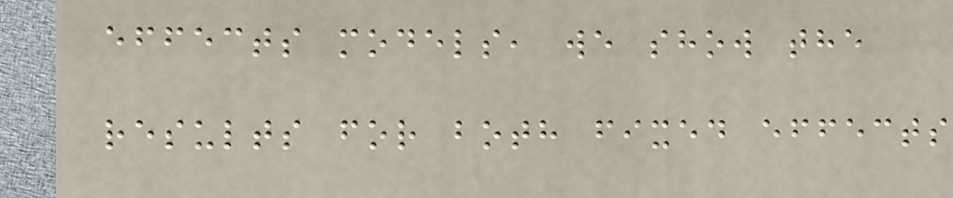effects models, we show the
results for both fixed effects
